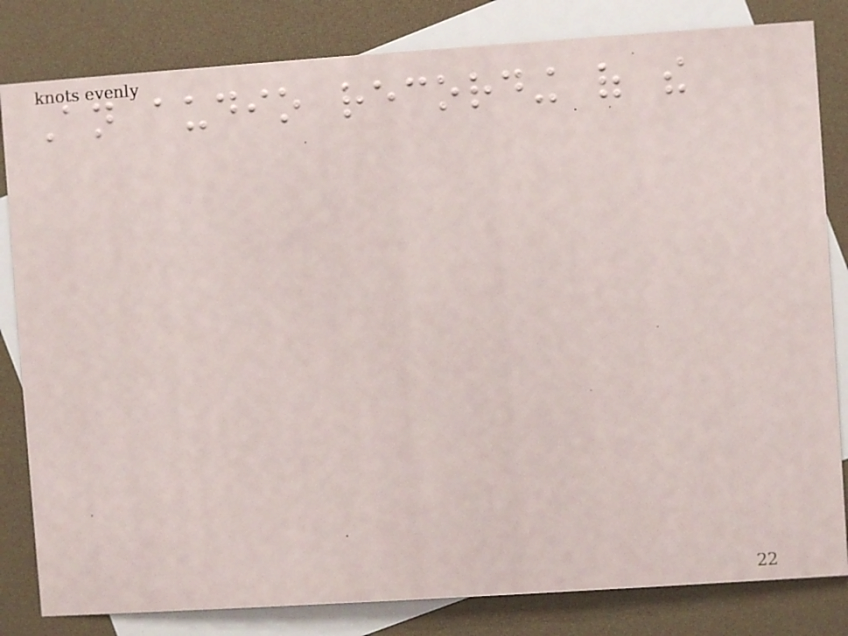An audio recording of the
